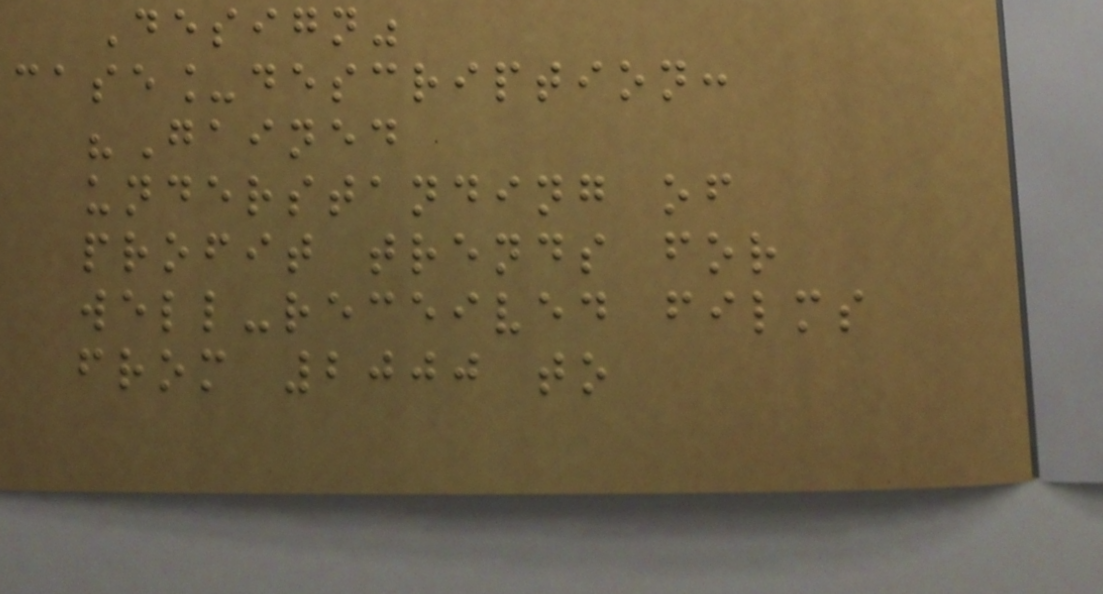Design"
case_description:
"Gained
understanding of
profit trends for
well-received films
from 2000 to
